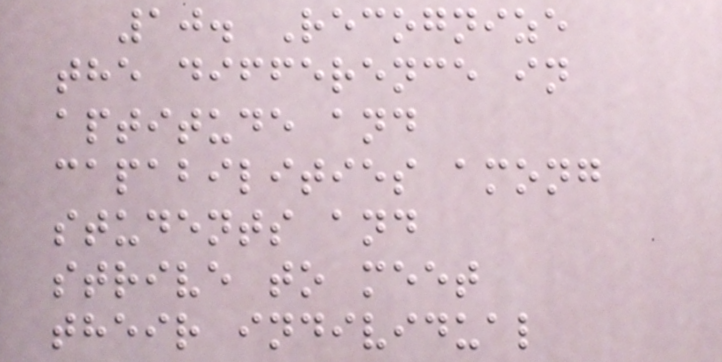10. Recognize
the difference in
aptitude and
capabilities among
students and
strive to meet
their individual
